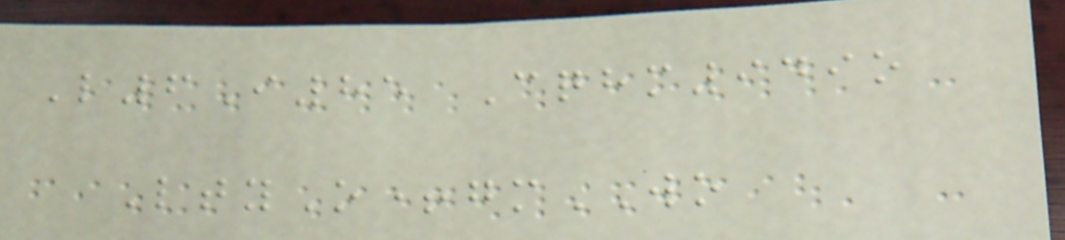L6I85 Cqhm949o
LtyO+gmWO
